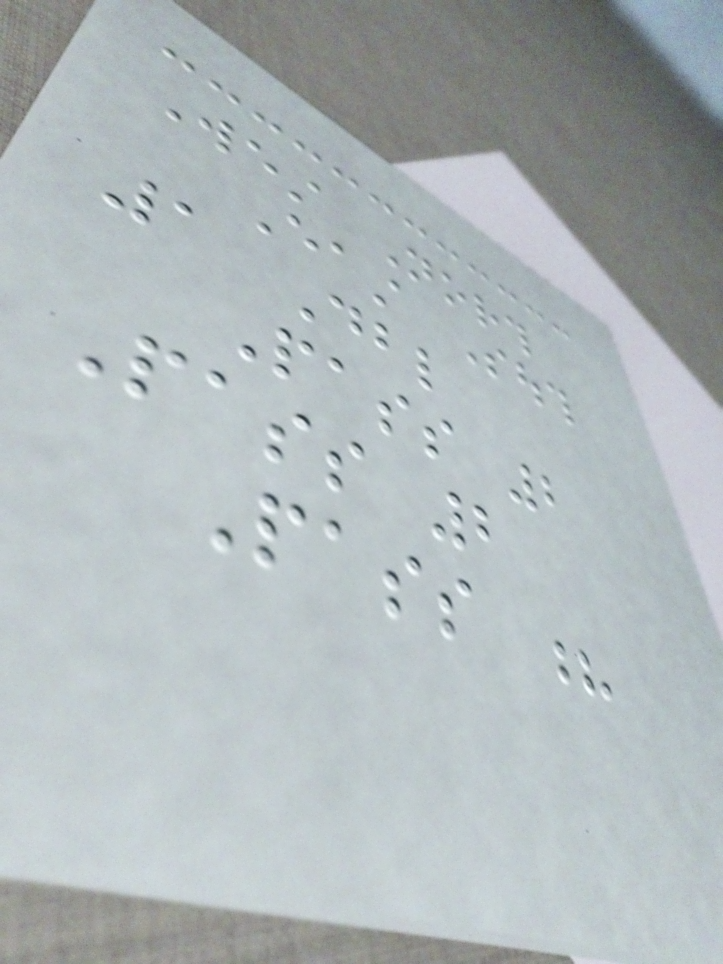West North
East South
1 Dbl
Pass 2
Pass 2
Pass ?
